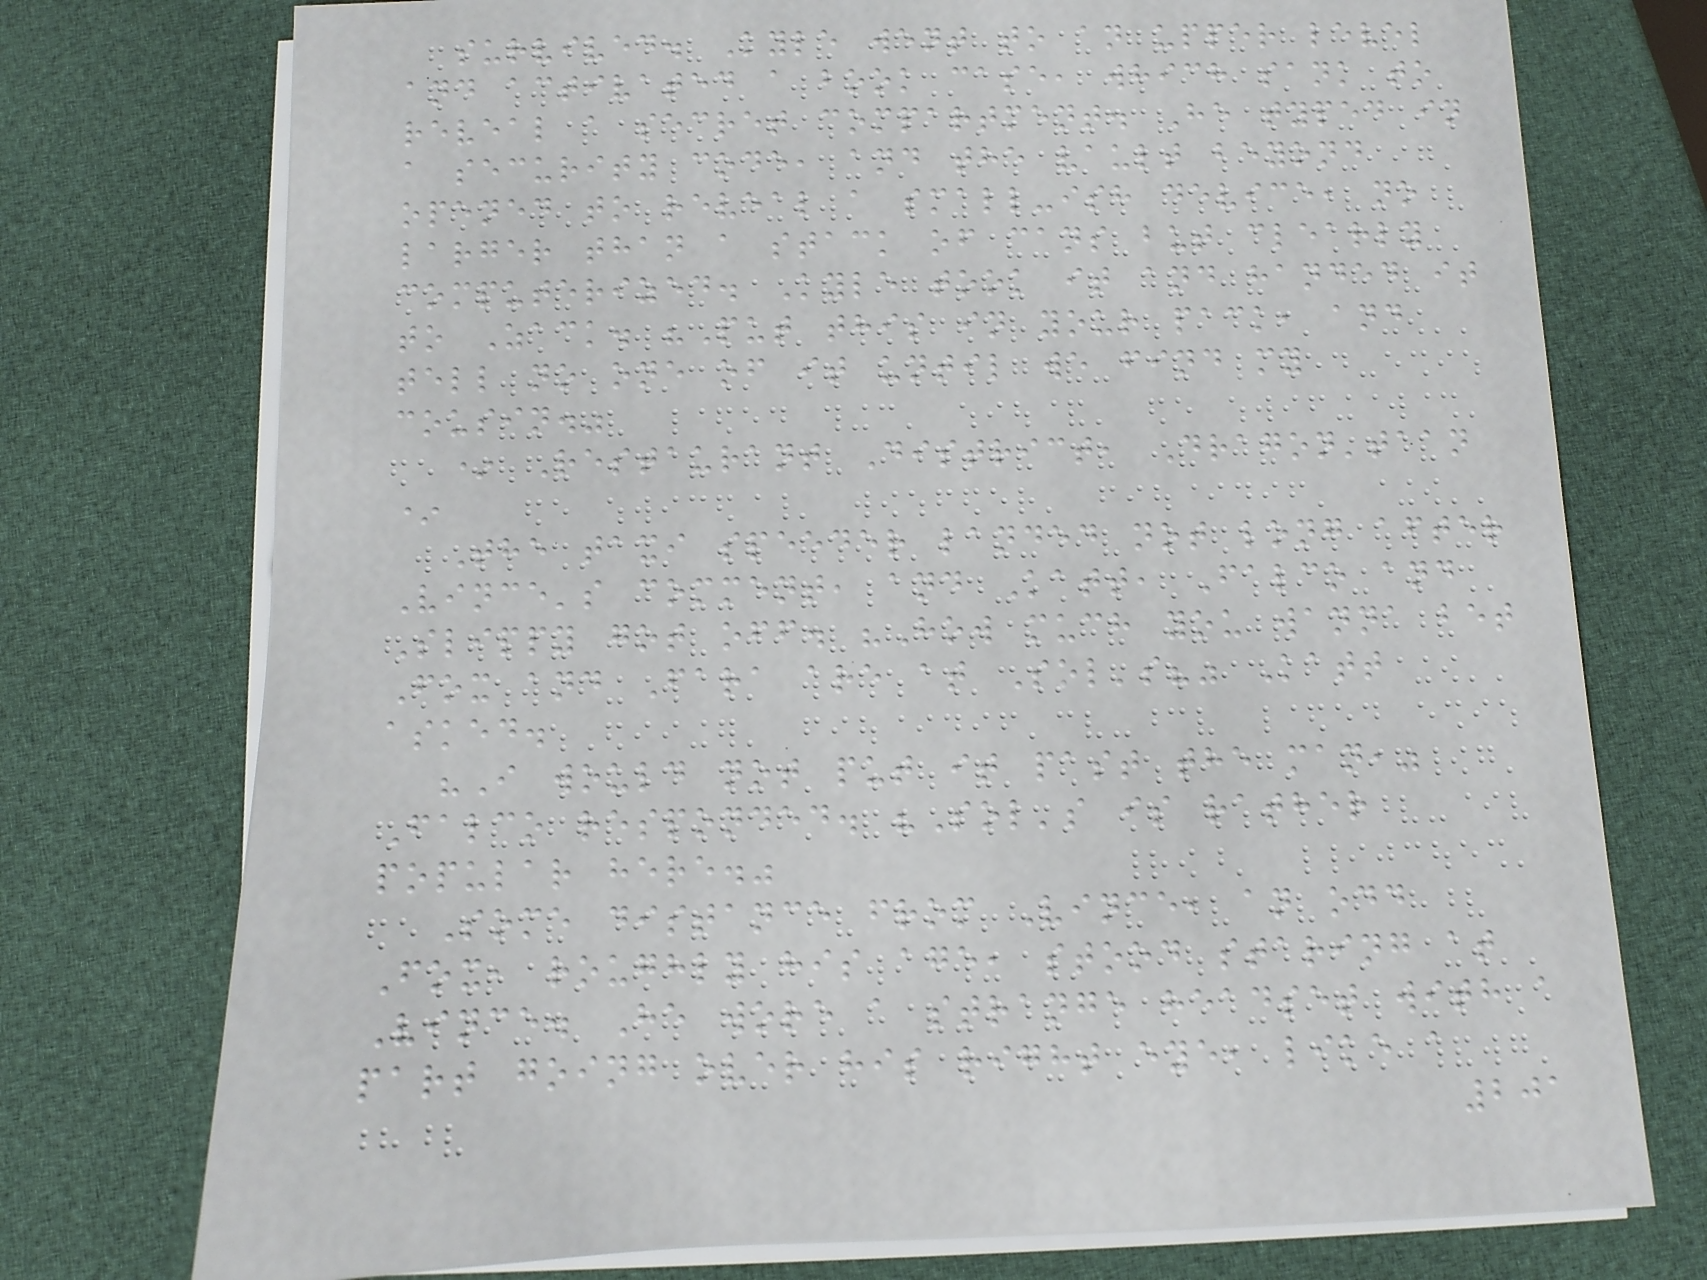survived. Kyle went to an upper level
and activated a book case, which sank to
reveal a secret compartment. He typed in
a security code, and the vault beyond
opened to reveal a small-ish device, no
larger than a stack of cans but clearly
computerized. Kyle took it and handed it
to Zack. "Put this in your pack, and
tell no one of it until we find my
cousin."
* Restaurant District, Dragon'taan
*
The taxi speeder landed not long after
Vince's comment, and Katt, Falco and
Slippy got off. "How much you wanna bet
Fox and Fara are at Sol's?" Katt
asked.
"I would not put it past the man,"
Falco responded. "Sol's is rather
popular here."
Some distance from Vince, an odd
Fox, roughly his age, stood staring at
Vince. He wore a strange headset with a
part going over his right eye, like a
201
